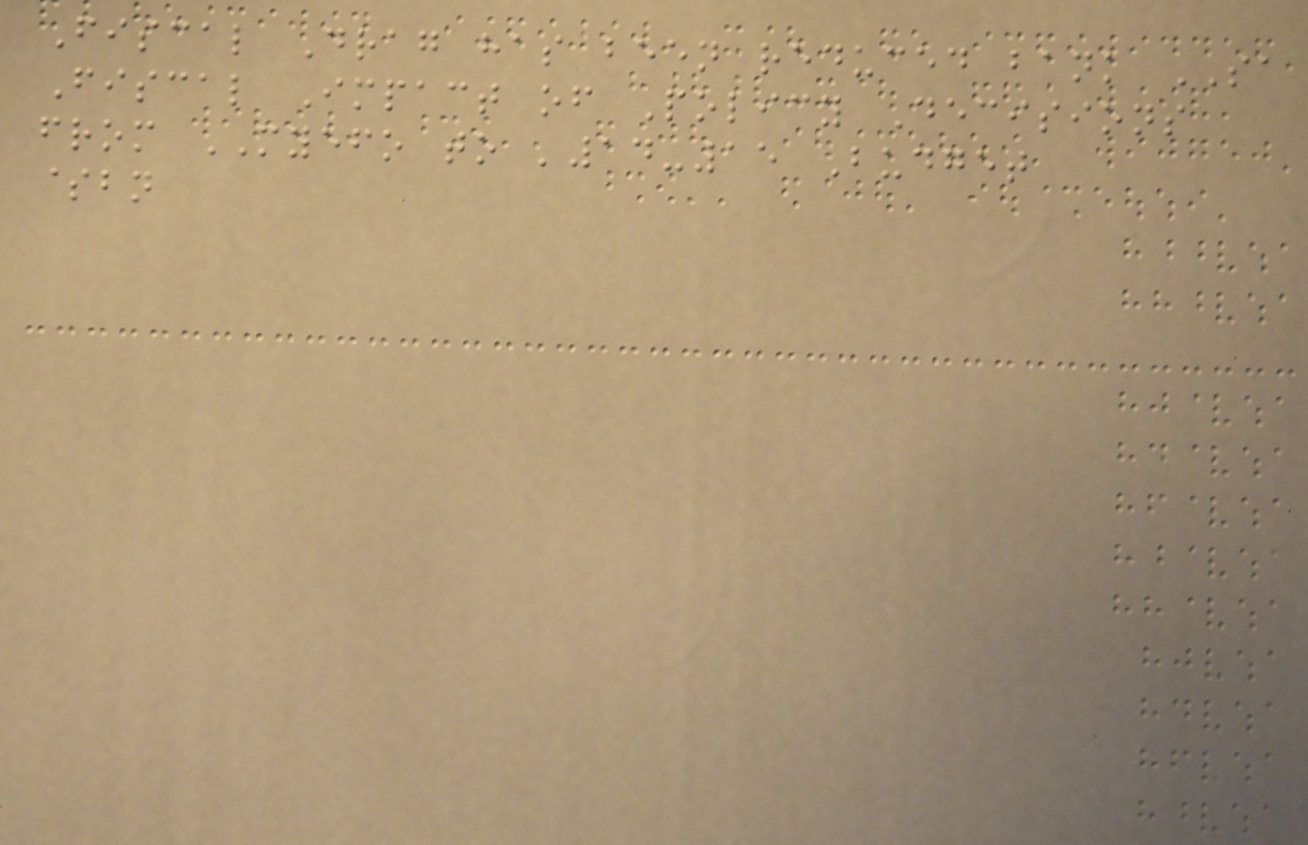Fiscal Drag has been reduced bank SA
Fiscal Impact of Policy Decisions
from MYEFO to '14-15 Budget
$bn
